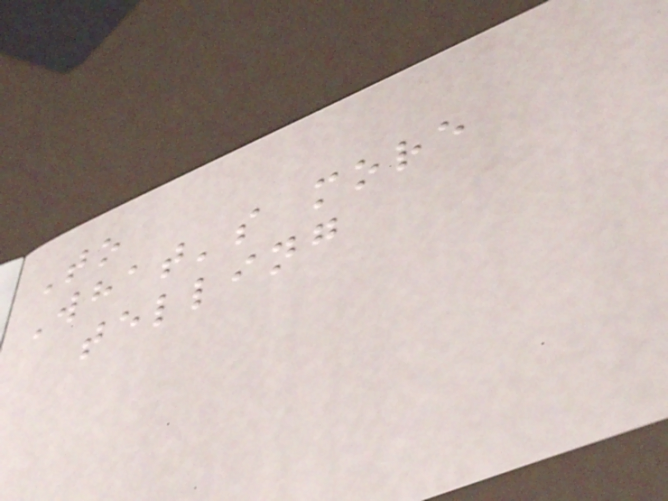To
What's more
telling
